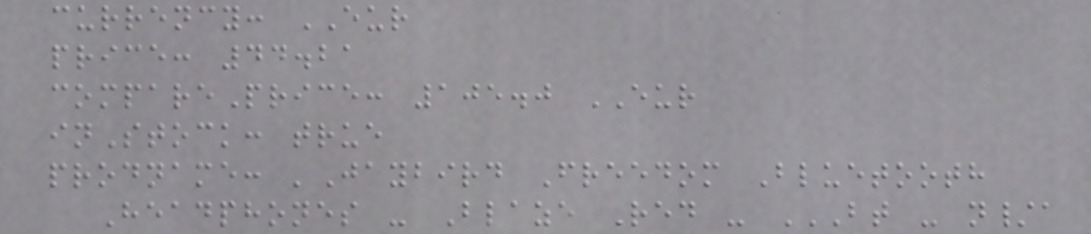currency: EUR
price: 44.21
comparePrice: 105.0 EUR
inStock: true
prodname: 'Jaybird Freedom Bluetooth
Headphones - Blaze Red - BT - N/A
